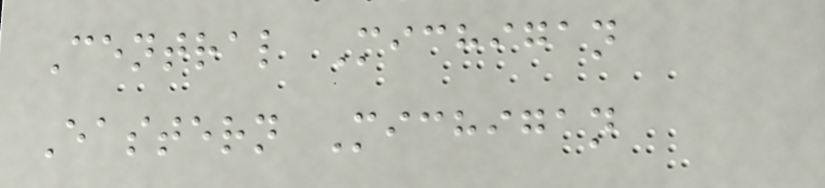Central Michigan
Eastern Michigan
